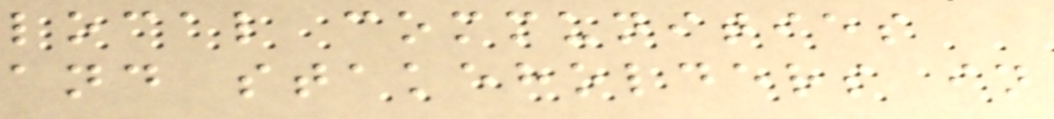local communities
and stakeholders in
